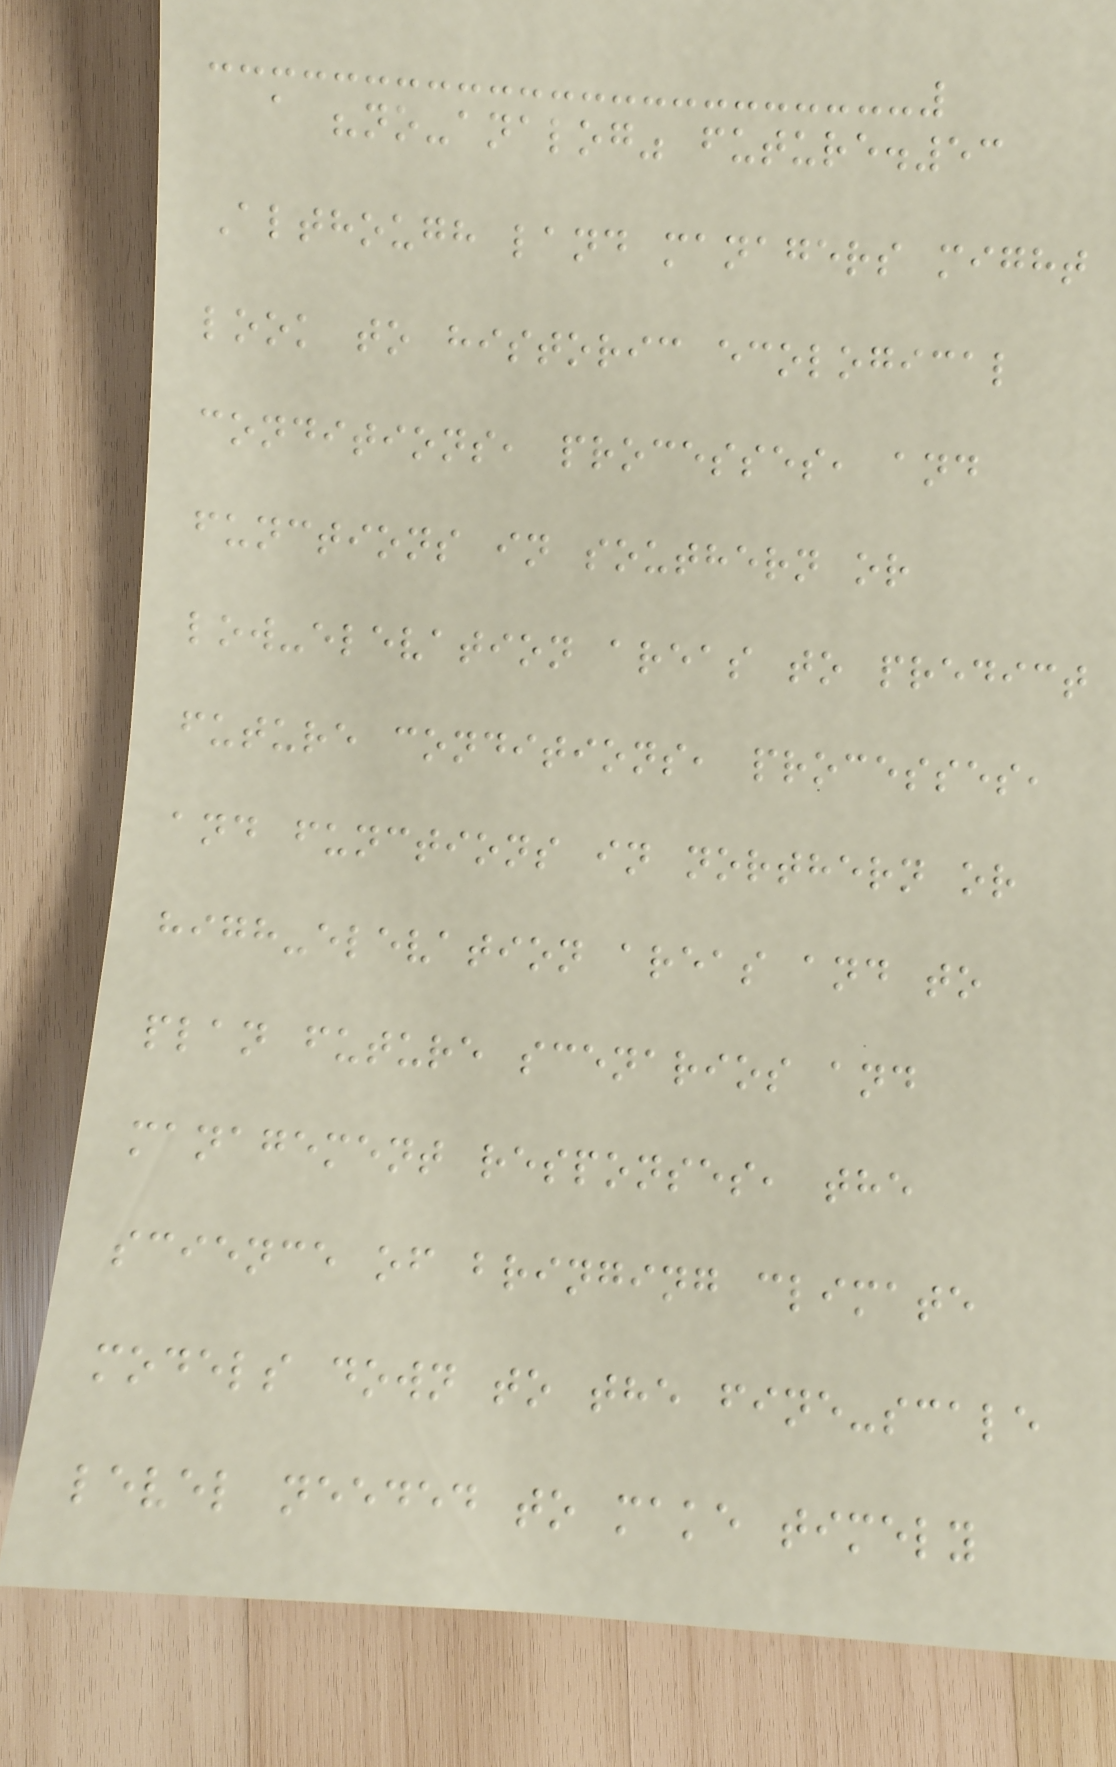a "no-analog" future.53
Although land managers might
look to historic ecological
conditions, processes, and
functions in southern or
low-elevation areas to predict
future conditions, processes,
and functions in northern or
high-elevation areas and to
plan future scenarios and
management responses, the
science of bringing climate
models down to the fine-scale
level needed to make timely
